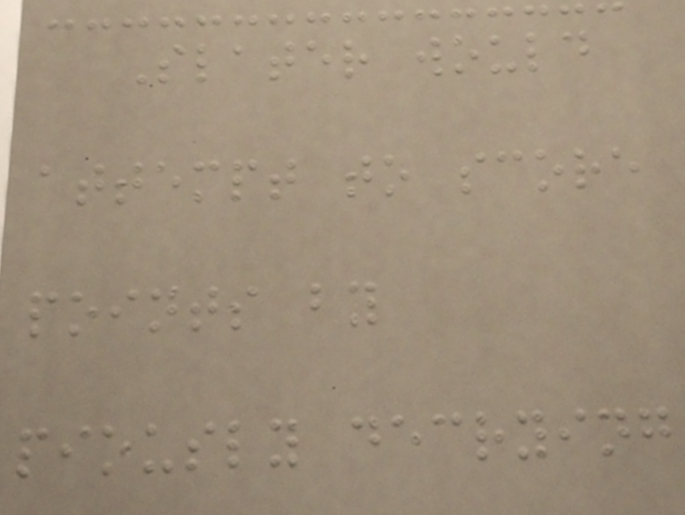Slater would
attempt to score
points by
piously decrying
